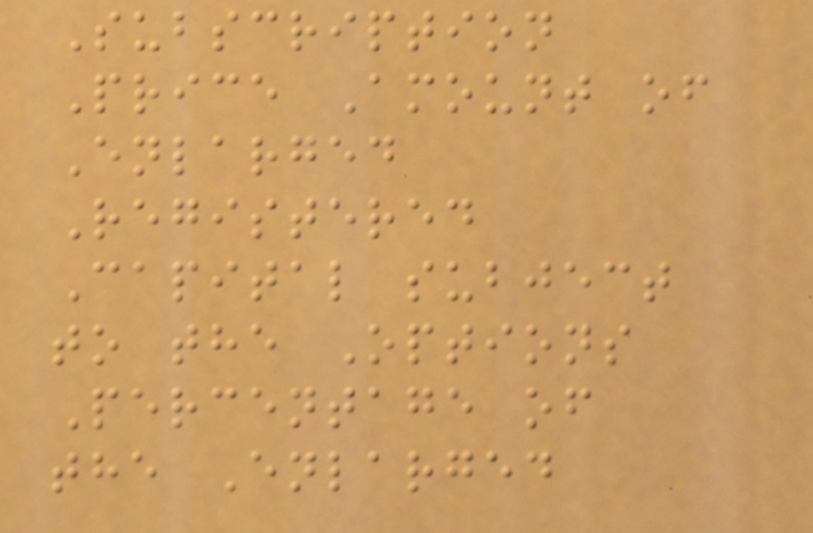Subscription
Price Amount of
Enlarged
Registered
Capital subject
to the Options
Percentage of
the Enlarged
